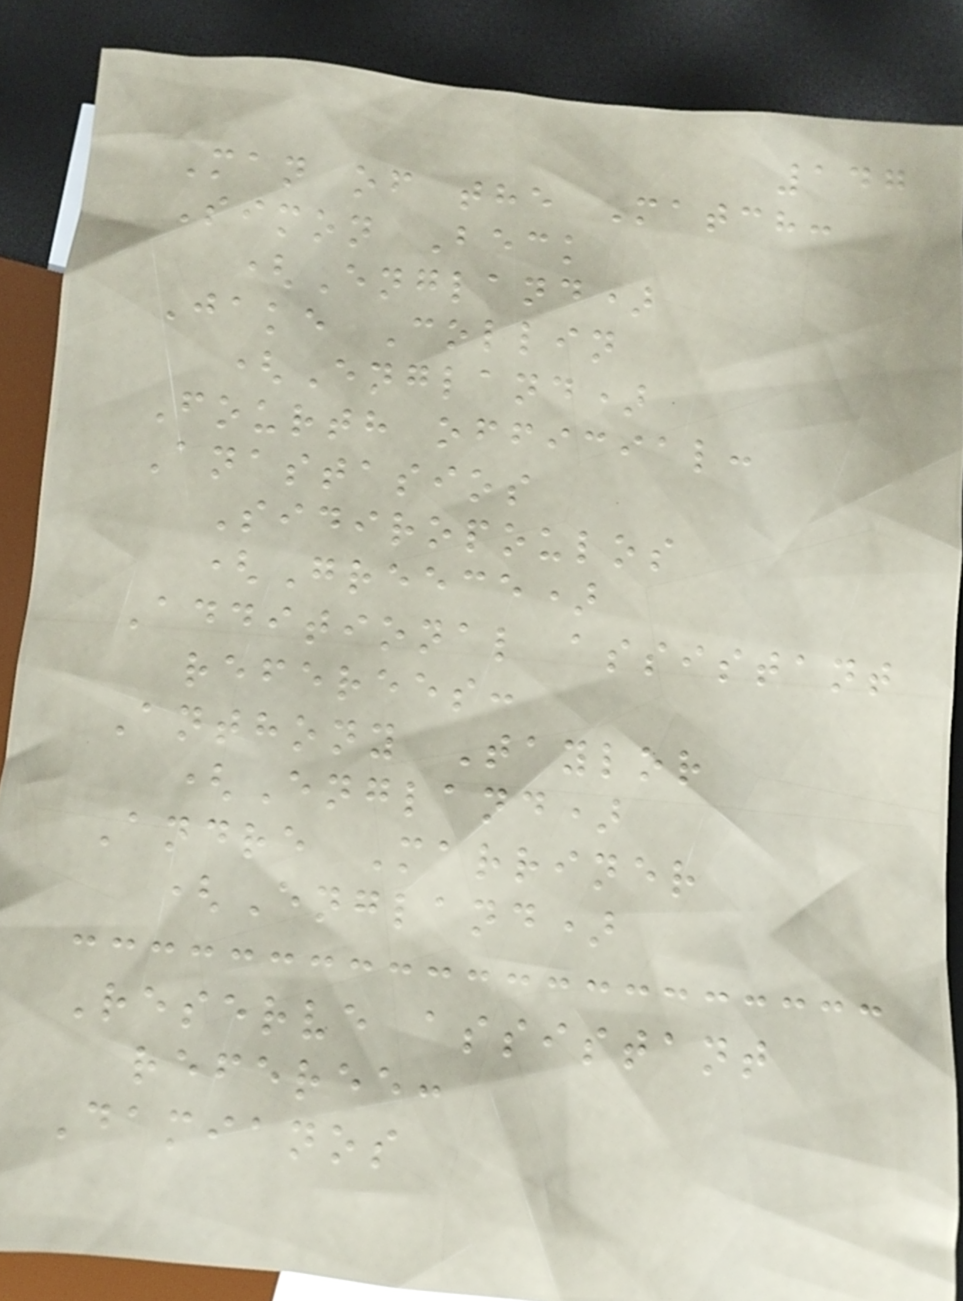147
Man of the Match:
Simon Beck
(England)
Jake Collin
(England)
Fourth official:
Anastasios
Sidiropoulos
(Greece)
Additional assistant
referees:
Anthony Taylor
(England)
Andre Marriner
(England)
Reserve assistant
referee:
Damianos
